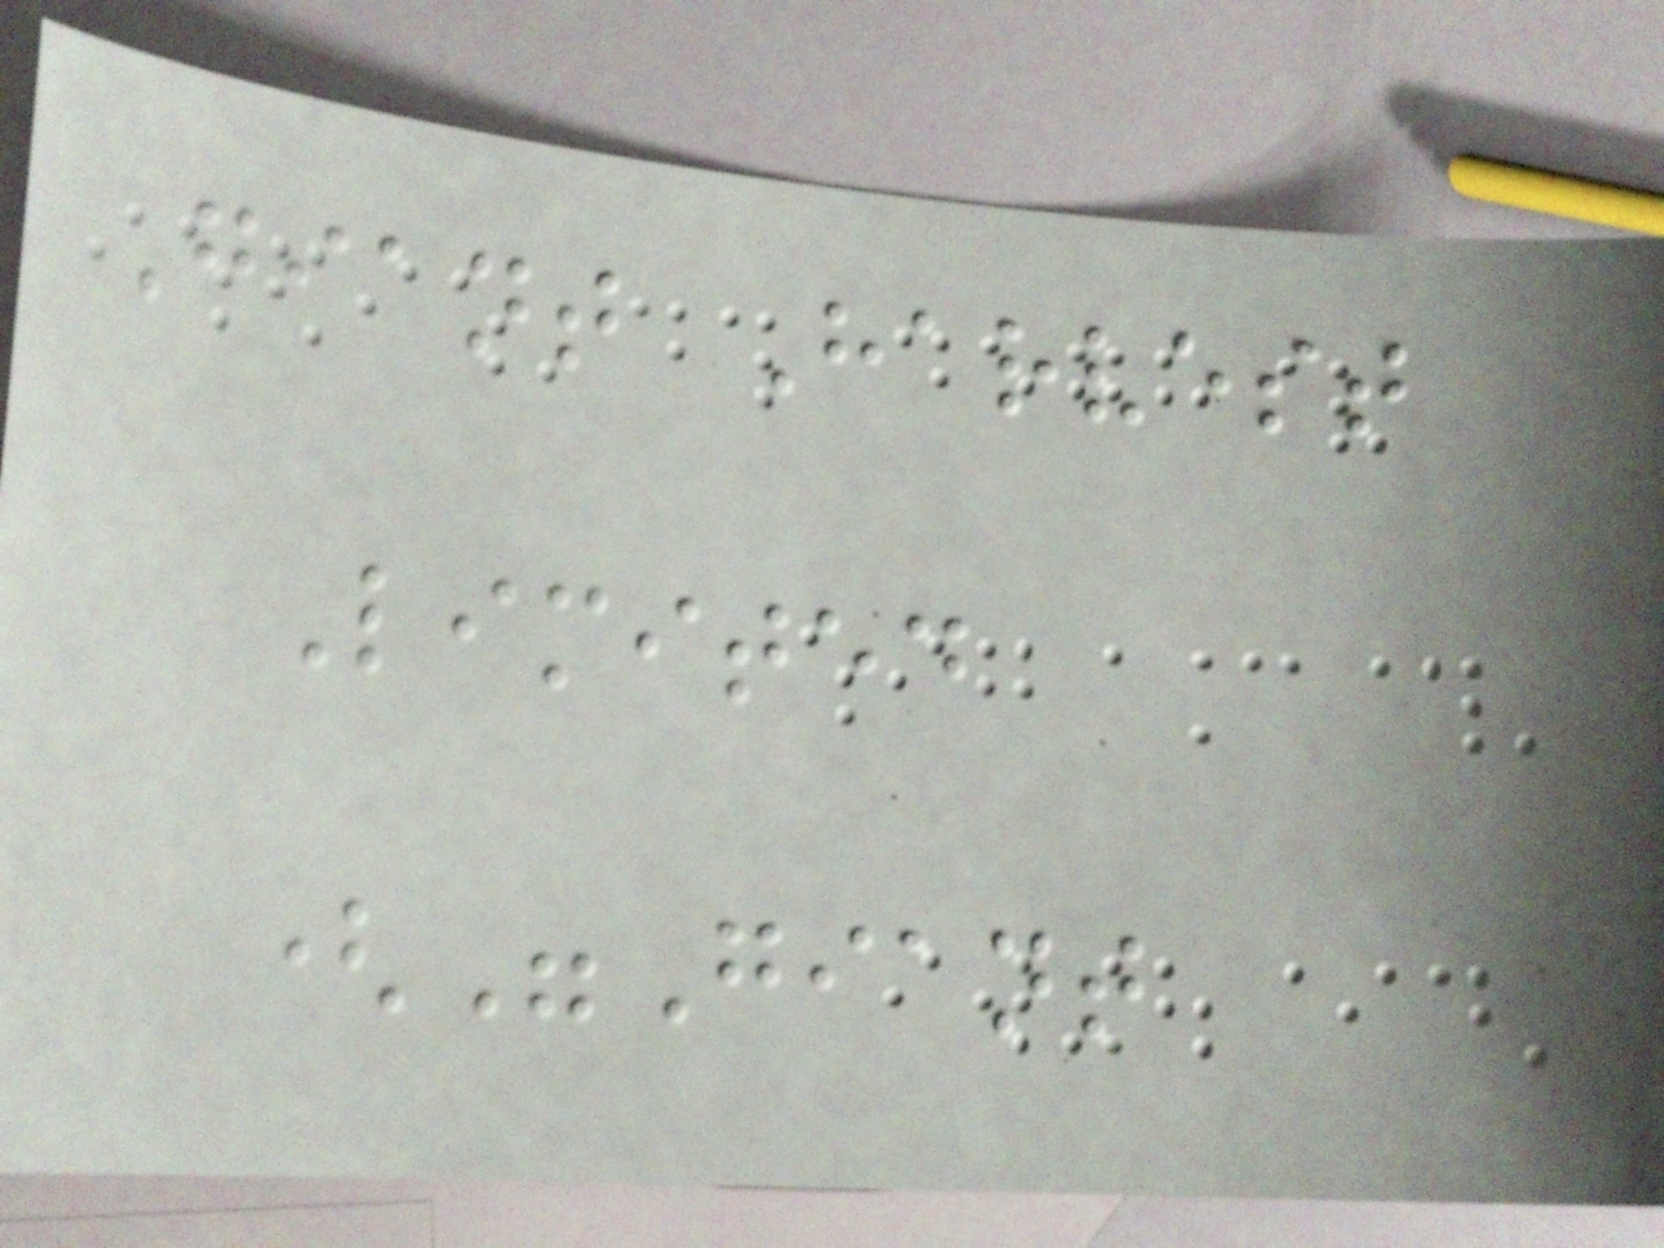Giant Harvest
Limited
("Giant
